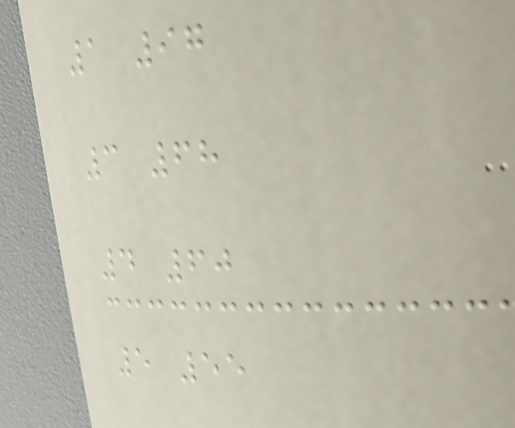1 97
3 68
4 60
5 55
